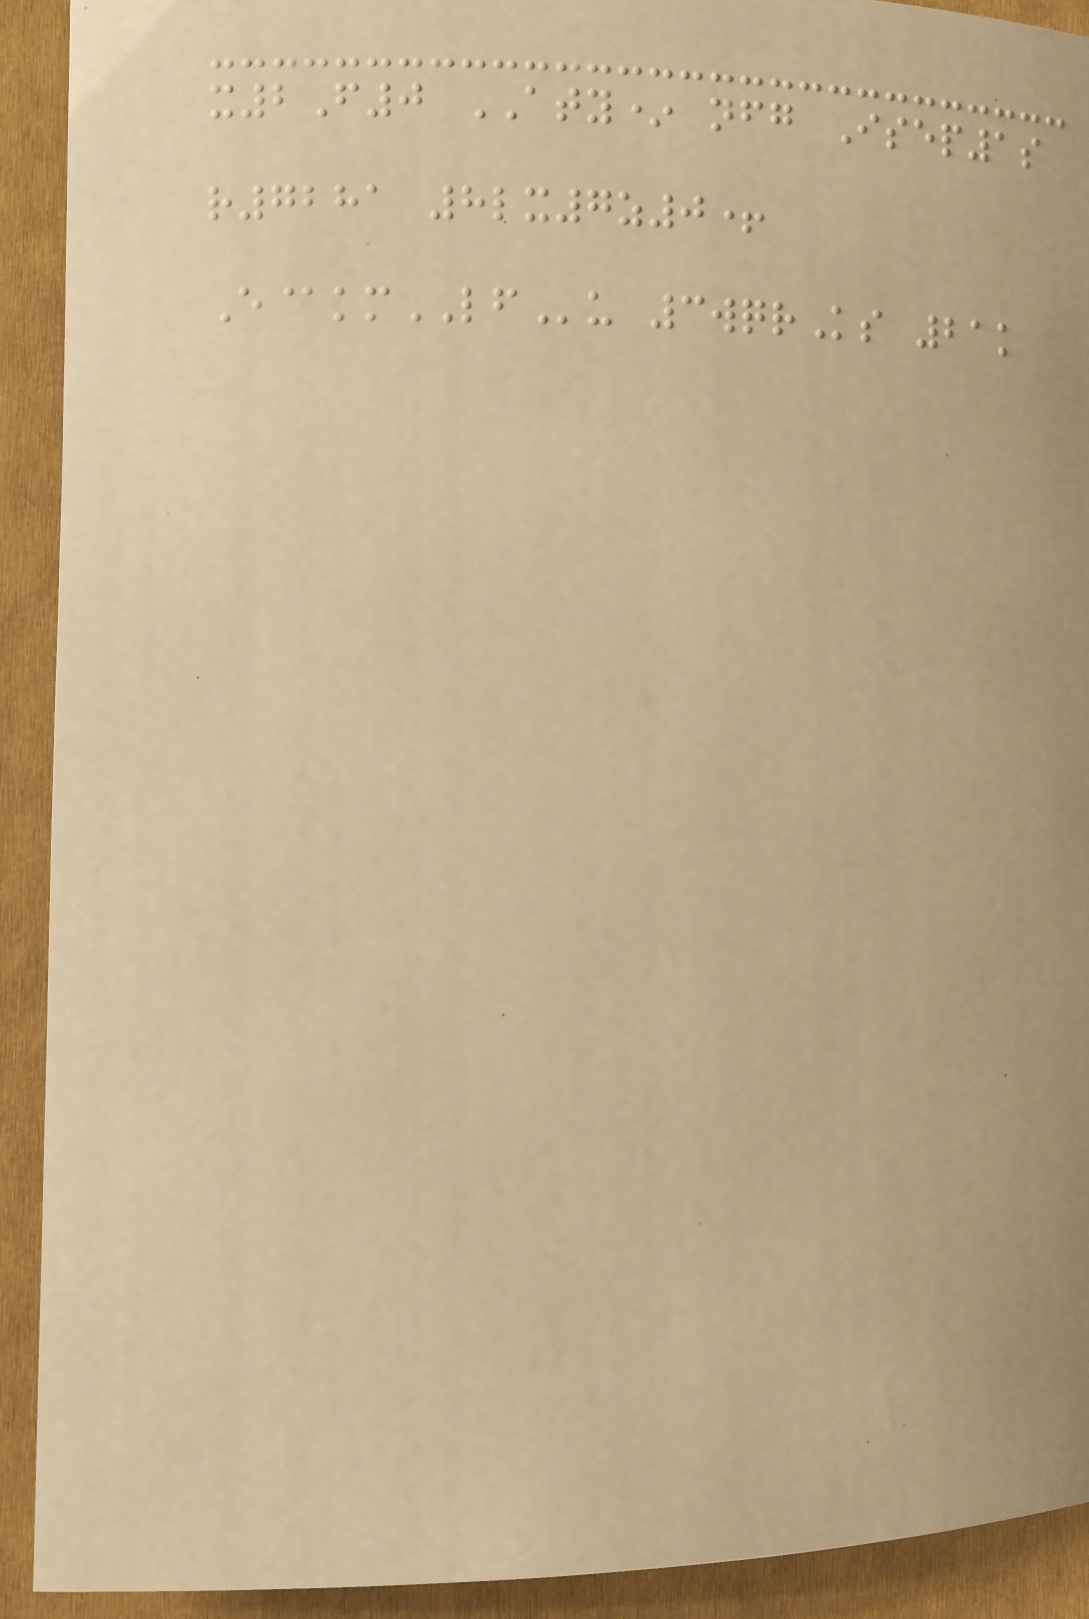x2F0 ATY* nfg Isep1s
r7281 8lx7z0+
E@kmLFu 3wqrKs 21k
